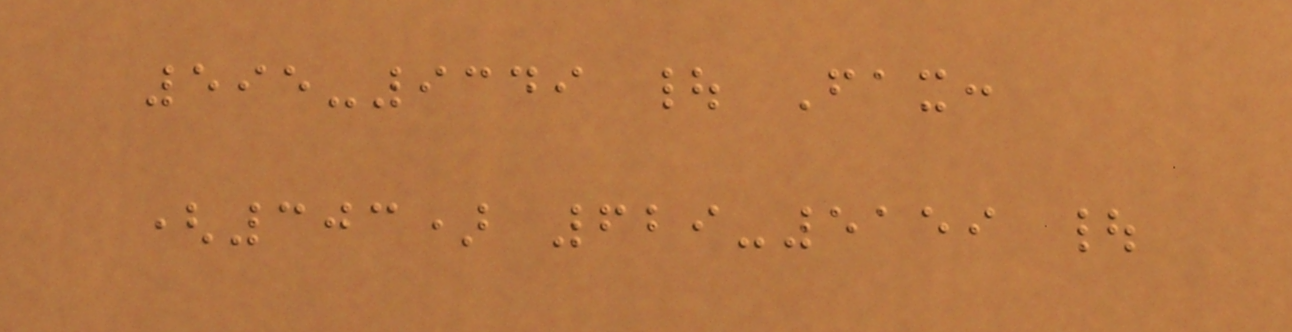595-9349 | Fax:
(303) 629-5159 |
